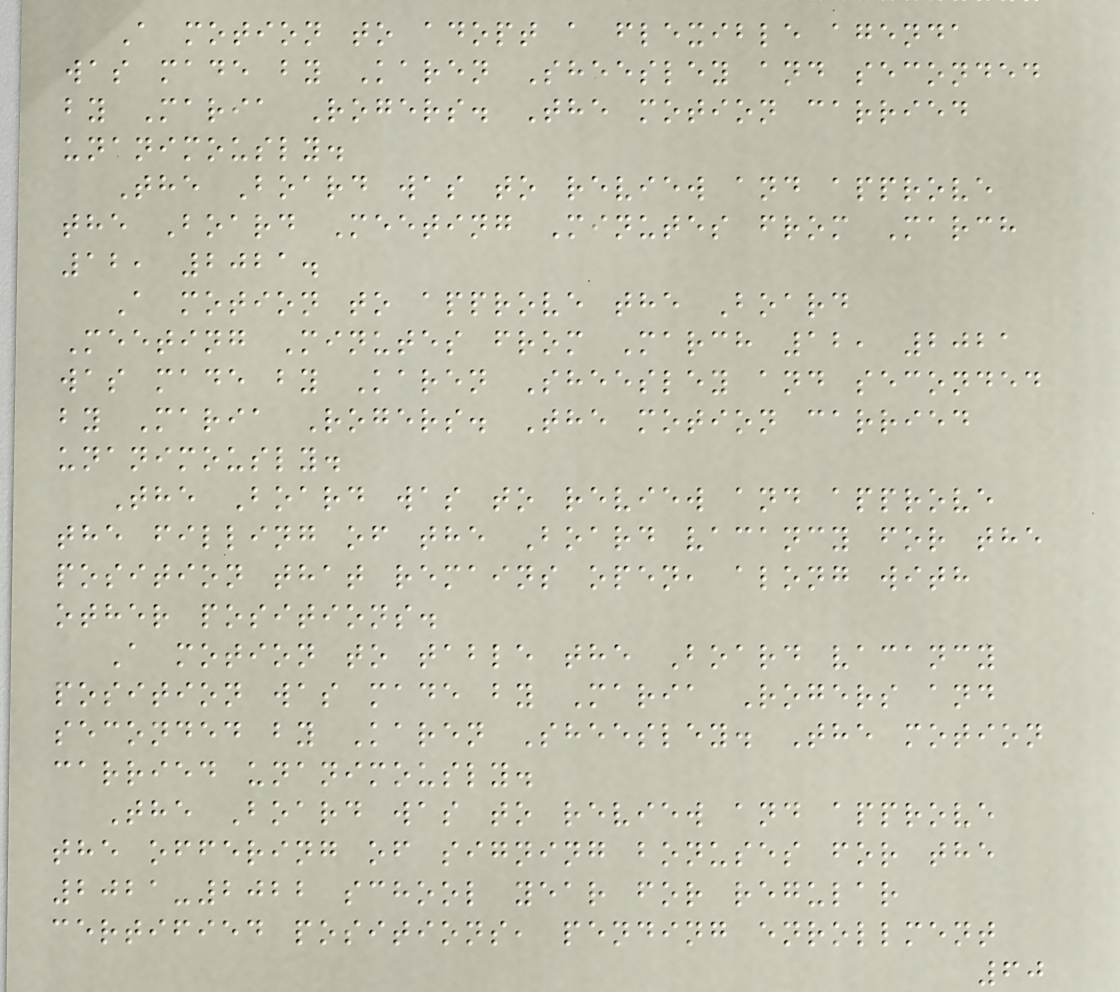A motion to adopt a flexible agenda
was made by Karen Sheesley and seconded
by Maria Rogers. The motion carried
unanimously.
The Board was to review and approve
the Board Meeting Minutes from March
12, 2021.
A motion to approve the Board
Meeting Minutes from March 12, 2021
was made by Karen Sheesley and seconded
by Maria Rogers. The motion carried
unanimously.
The Board was to review and approve
the filling of the Board vacancy for the
position that remains open, along with
other positions.
A motion to table the Board vacancy
position was made by Maria Rogers and
seconded by Karen Sheesley. The motion
carried unanimously.
The Board was to review and approve
the offering of signing bonuses for the
2021-2022 school year for regular
certified positions, pending enrollment
60
